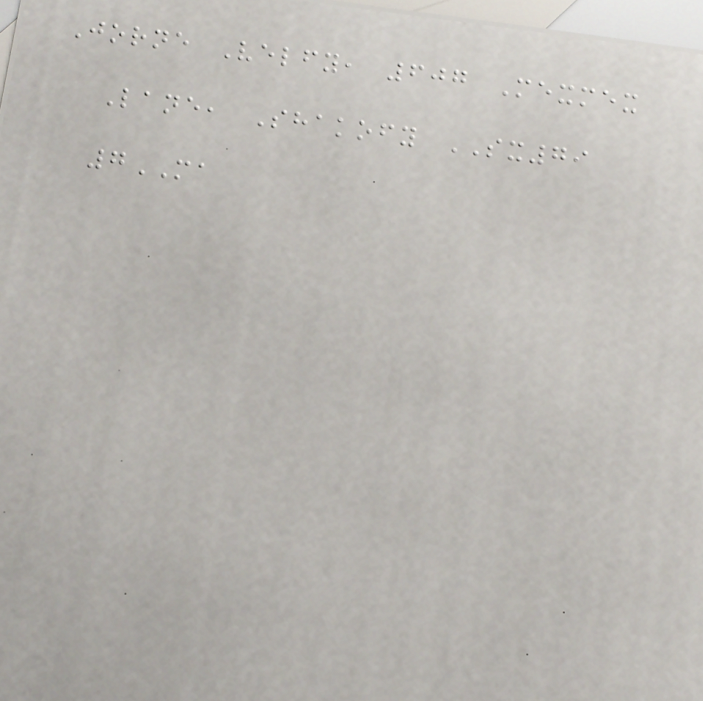Jorne Velfy, 607 Mexmex
Lane, Shakofy SX79
7MA
